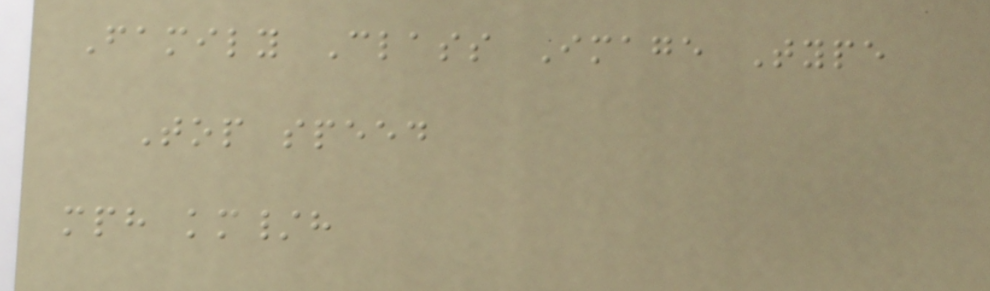Family Class Image Type
Top speed
mph km/h
